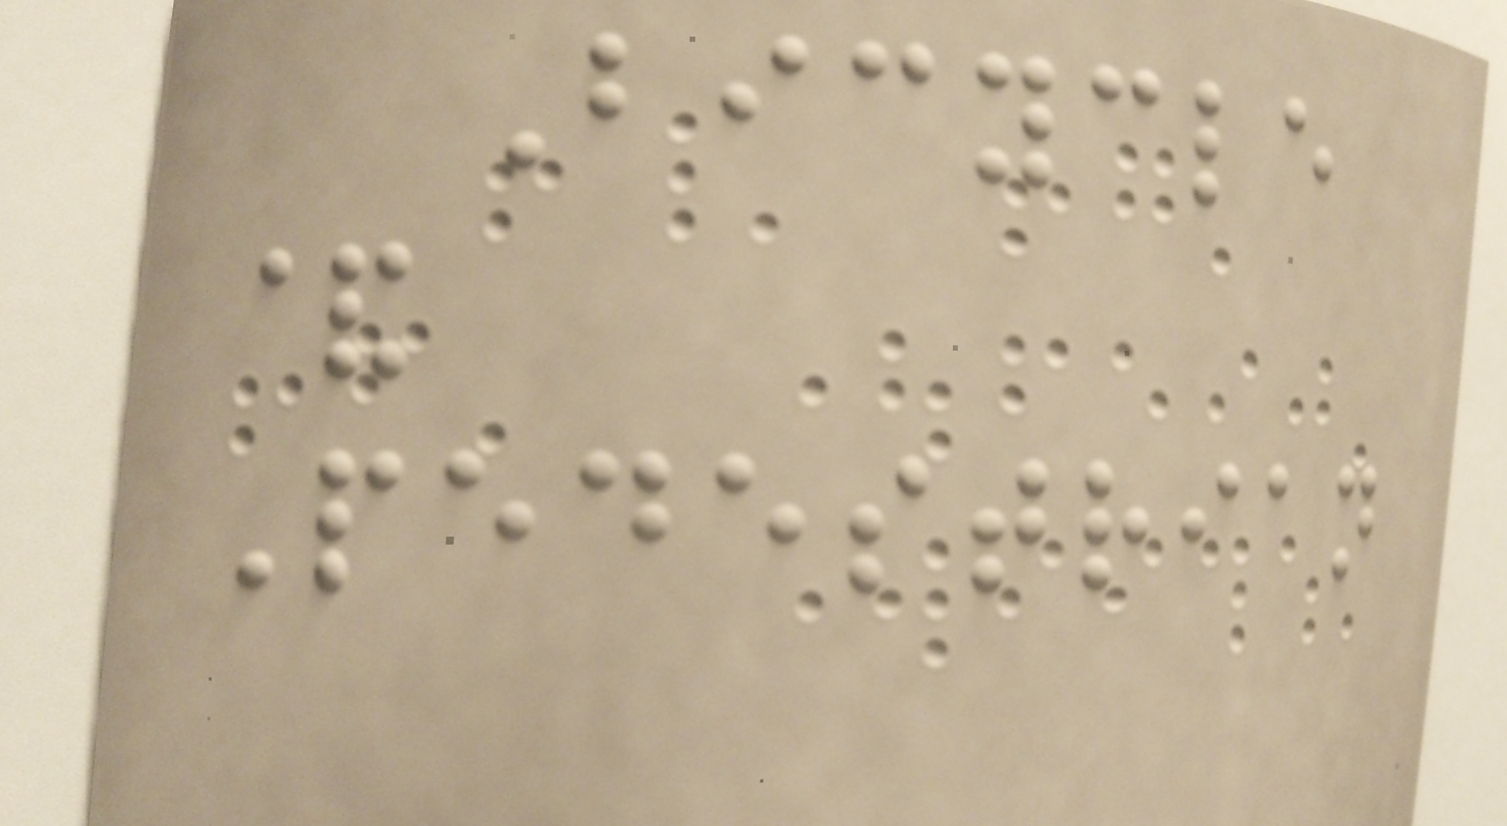Bicycle
&
Pedestrian
